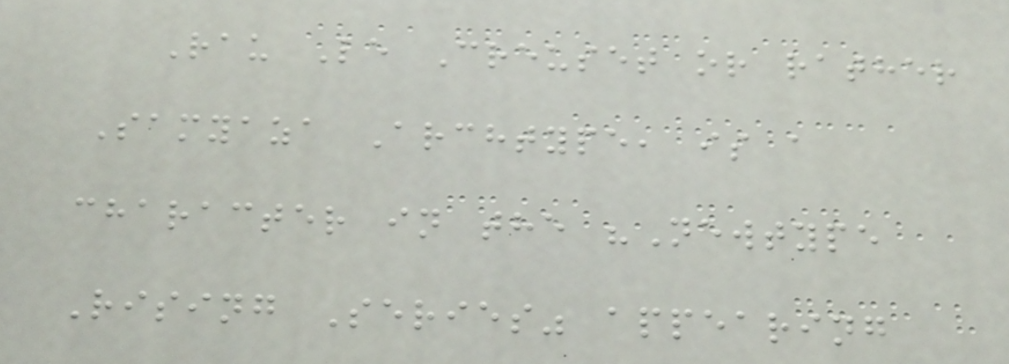Rau Le Creuset or rather
Samyaza Archtype, is a
character in the "Newtype
Rising Series" appearing
